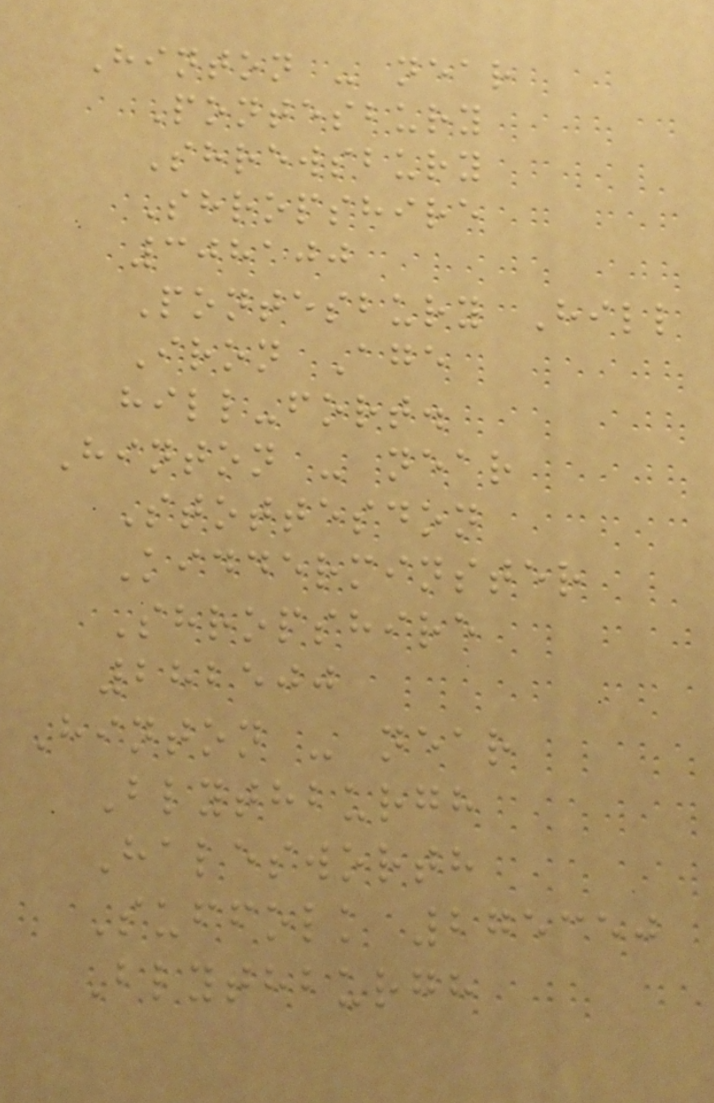Hinton - near
Pontesbury
Shrewsbury
Shropshire
308100
Pontesbury Hill
Iron Age
hill-fort.
Hinton - near
Stottesdon
Kidderminster
Shropshire
282500
Hinton - near
Blythburgh
Halesworth
Suffolk 275350
Blythburgh
